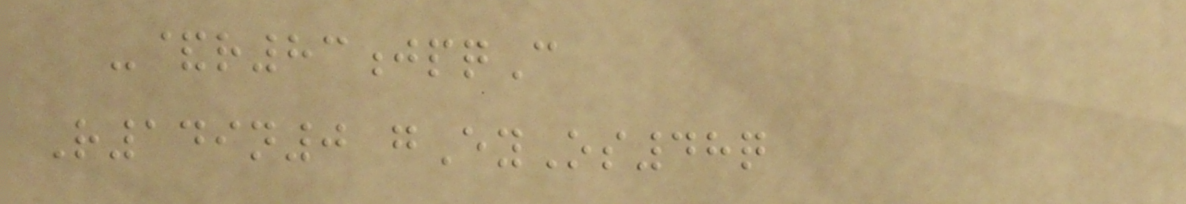-&r83jpqC
R149n0 gEyOs48q
